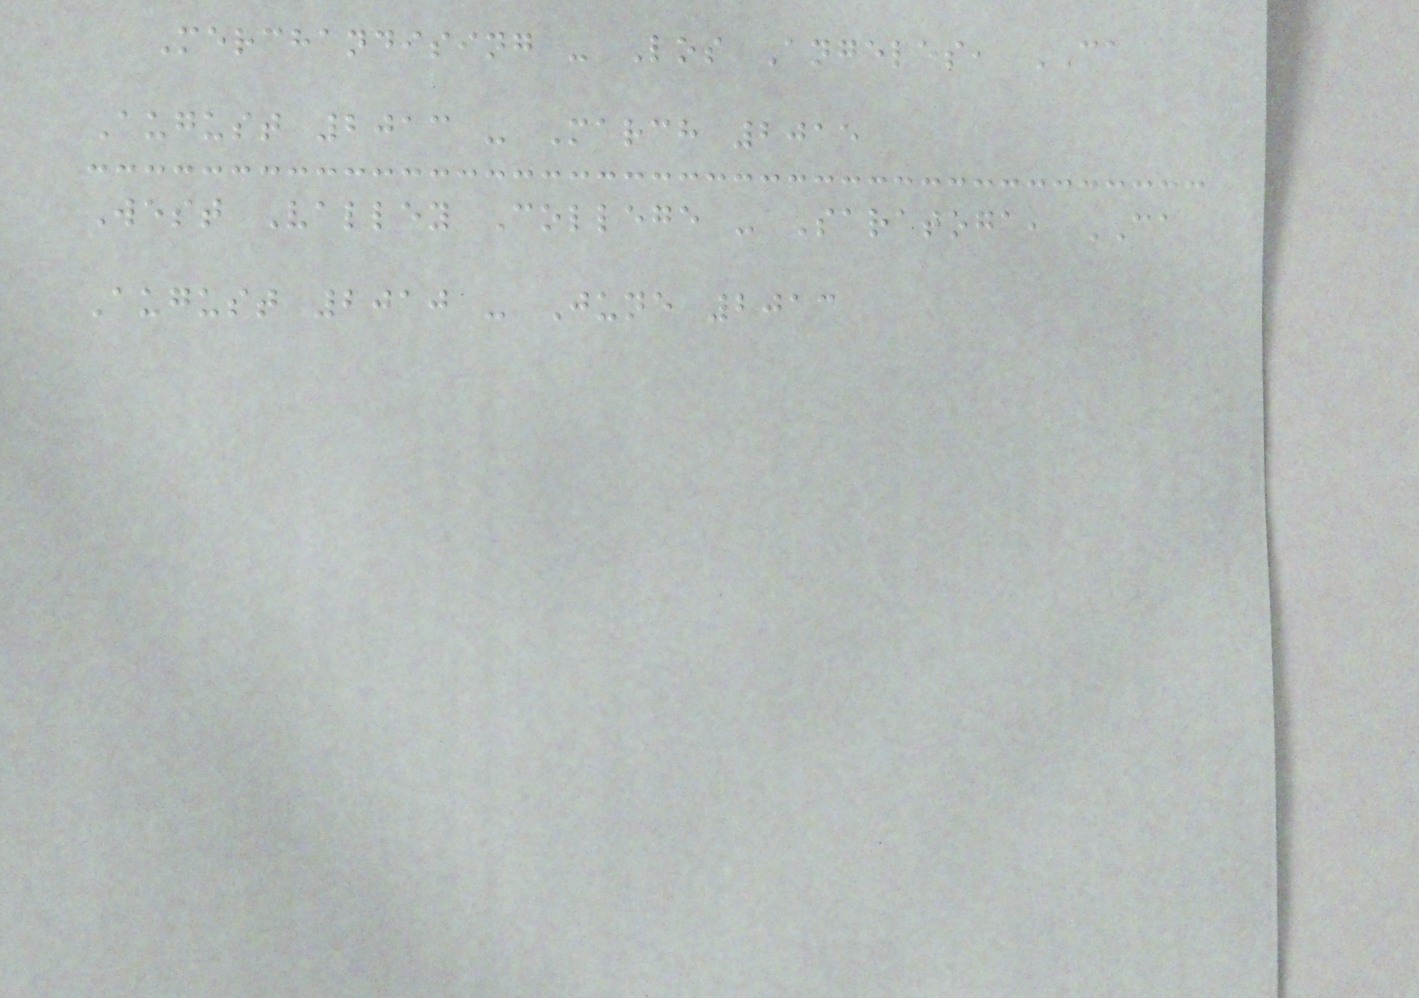Merchandising - Los Angeles, CA
August 2013 - March 2015
West Valley College - Saratoga, CA
August 2010 - June 2013
